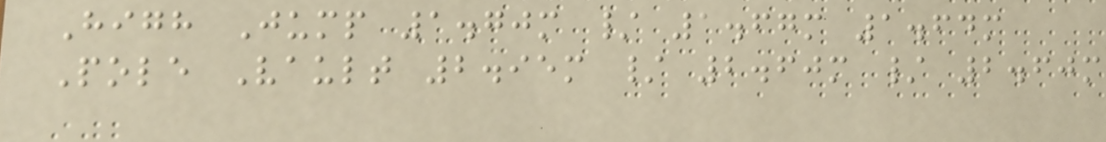High Jump 1.70m / 1.67m 1.64m
Pole Vault 2.95m / 2.60m / 2.60m
